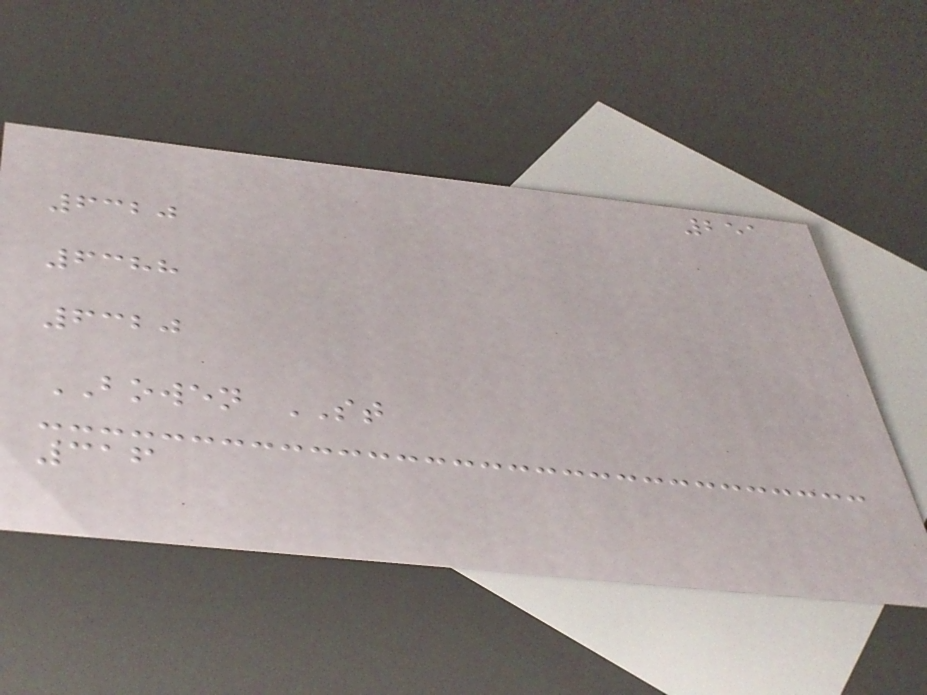251
6320
6388
6320
BOWEN ST
316
